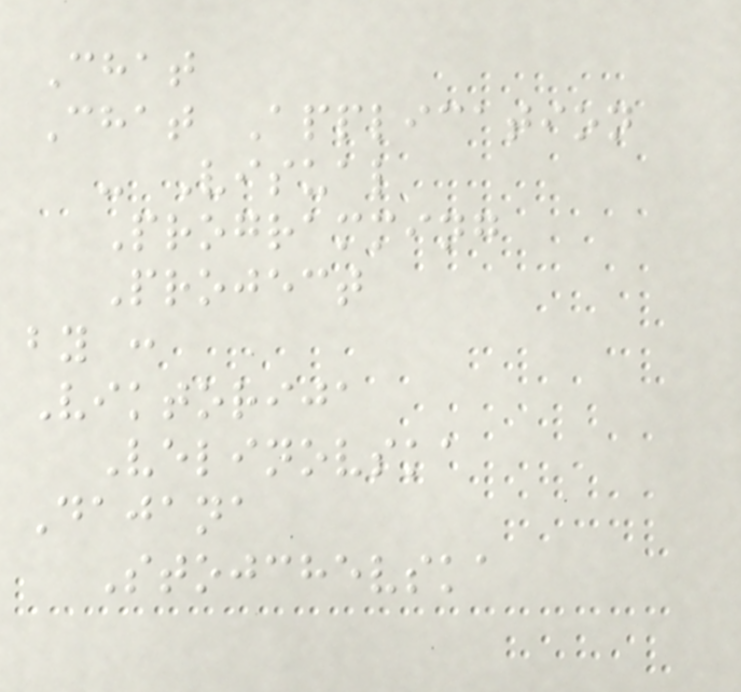Chat
Chat Application
- Visual
Programming
Project
by :
Viktorija
Velinovska
Dajana
Stojchevska
